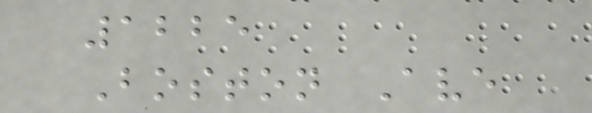1225
Boston Ave
